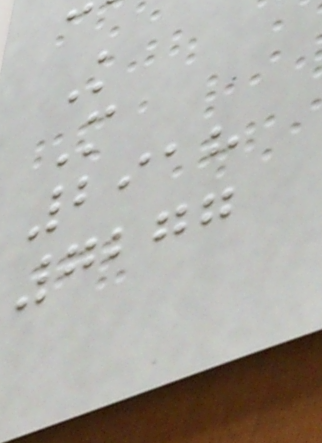K
M
2918
7277
